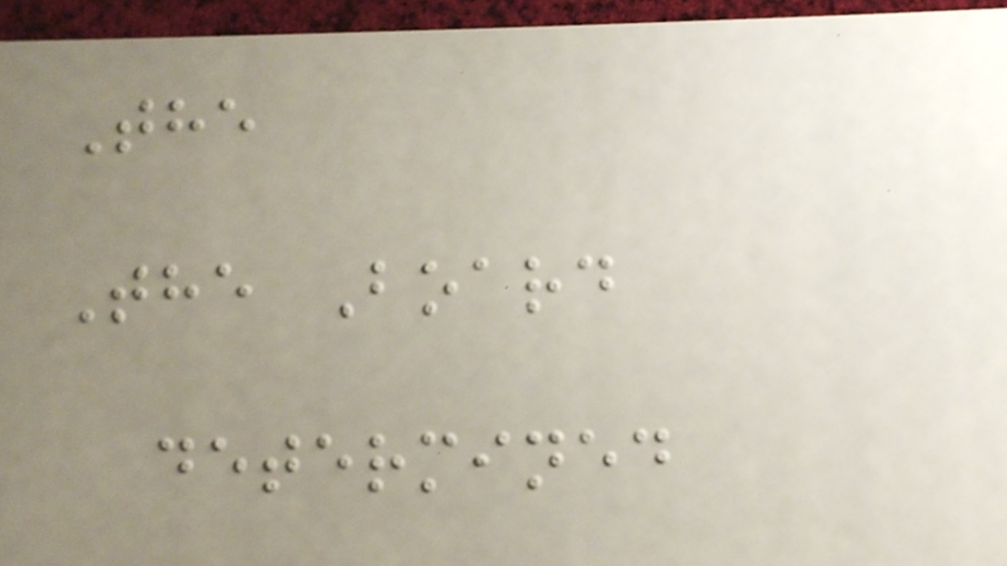The
The Board
determined
